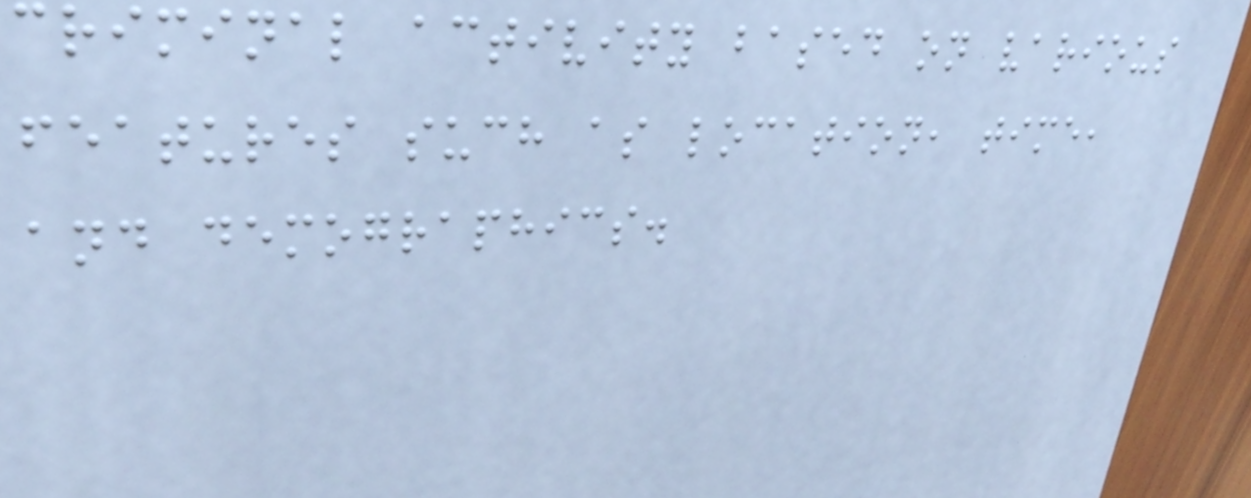criminal activity based on various
features such as location, time,
and demographics.
